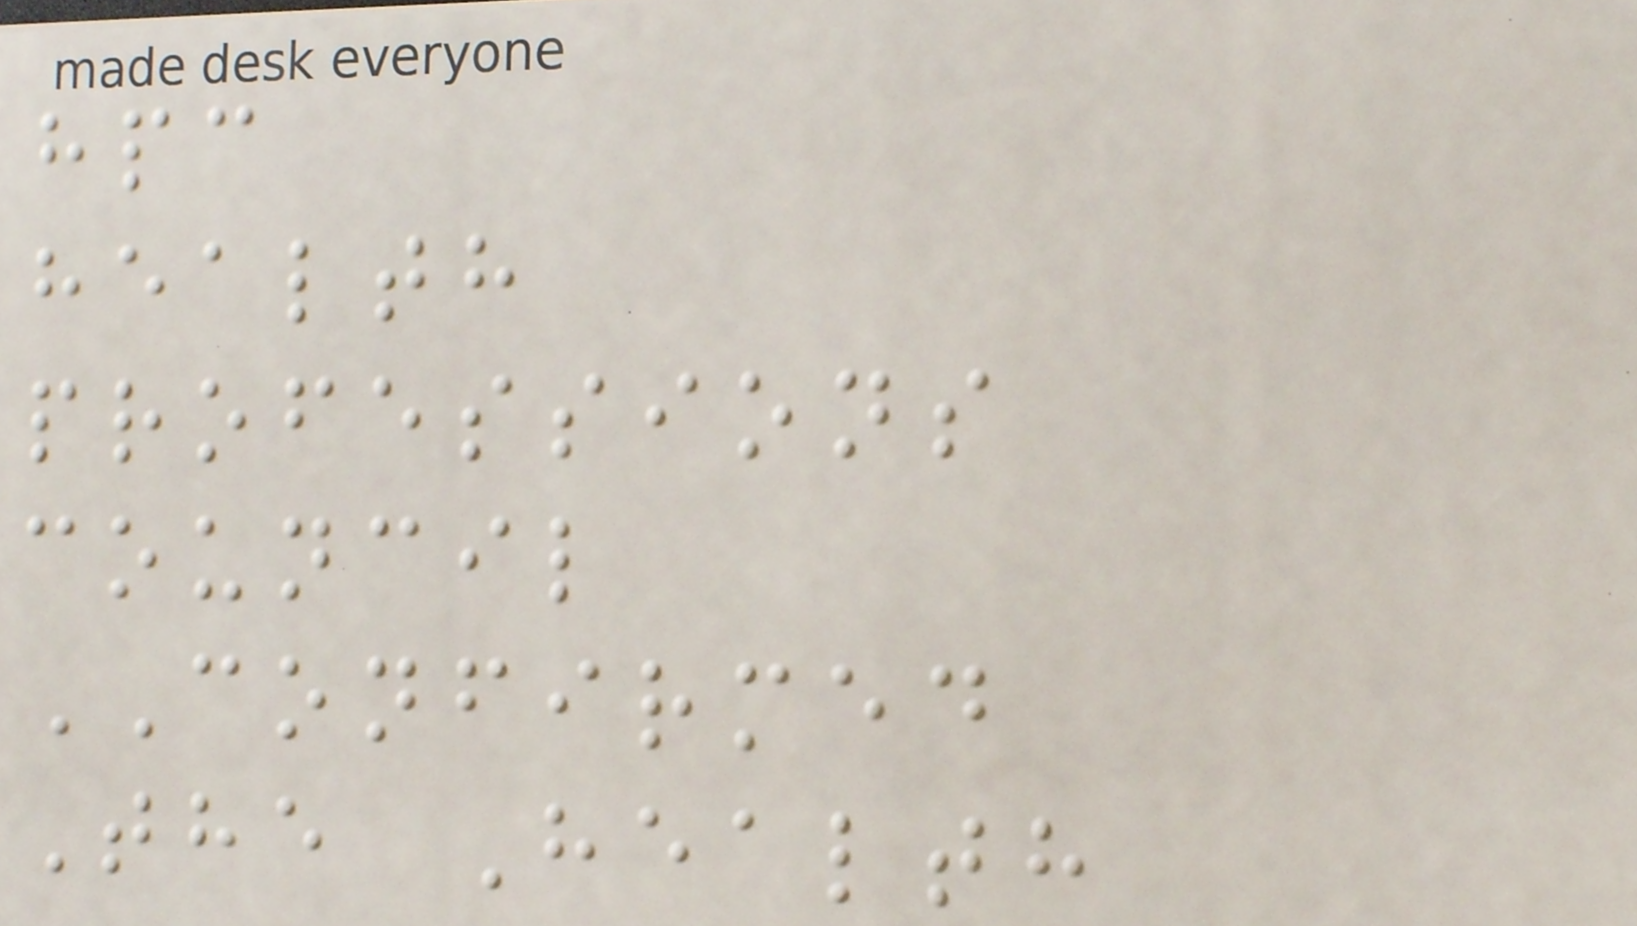hpc
health
professions
council
CONFIRMED
The Health
